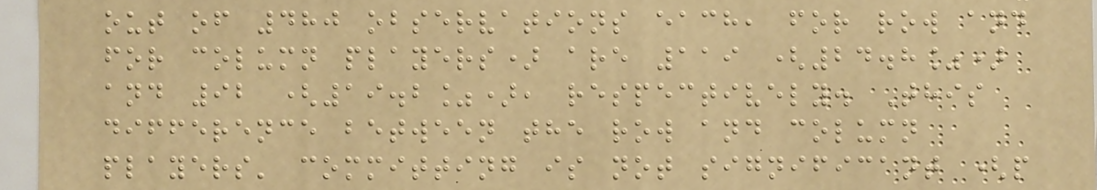out of 480 observations each, for row and
for column players) are 119 (24.8%)
and 92 (19.2%), respectively. This
difference between the row and column
players' committing is not significant (p
